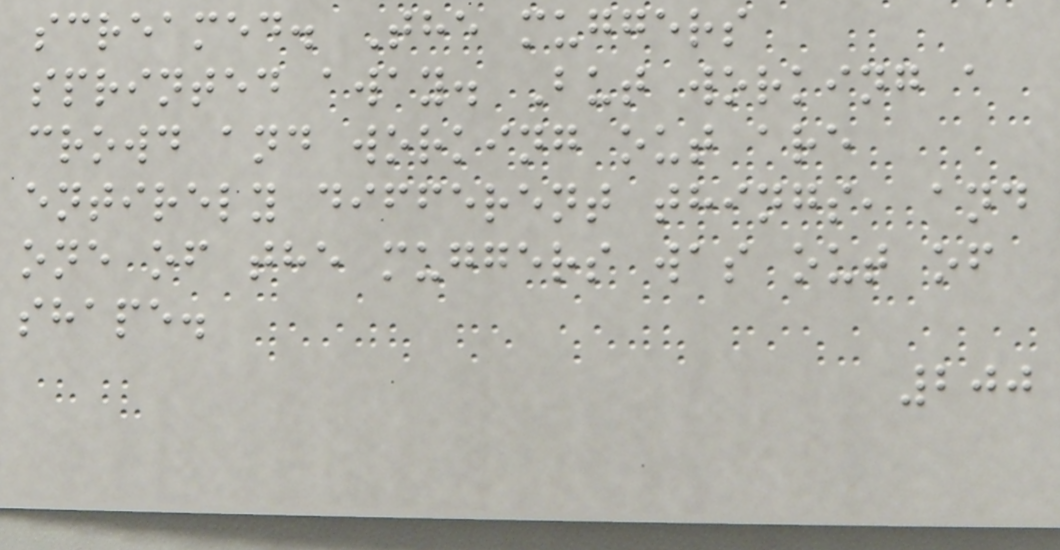screamed. The muggers
sprinted away. But working a
crowd and working out are
entirely different things, and
one of the muggers was out of
shape.
200
